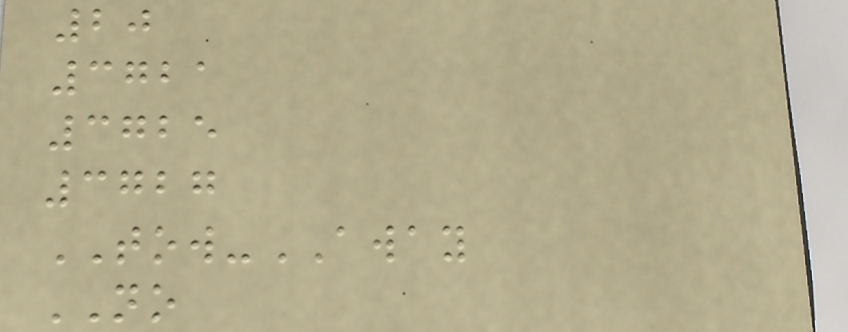20
3721
3725
3727
TOW-AWAY
NO
